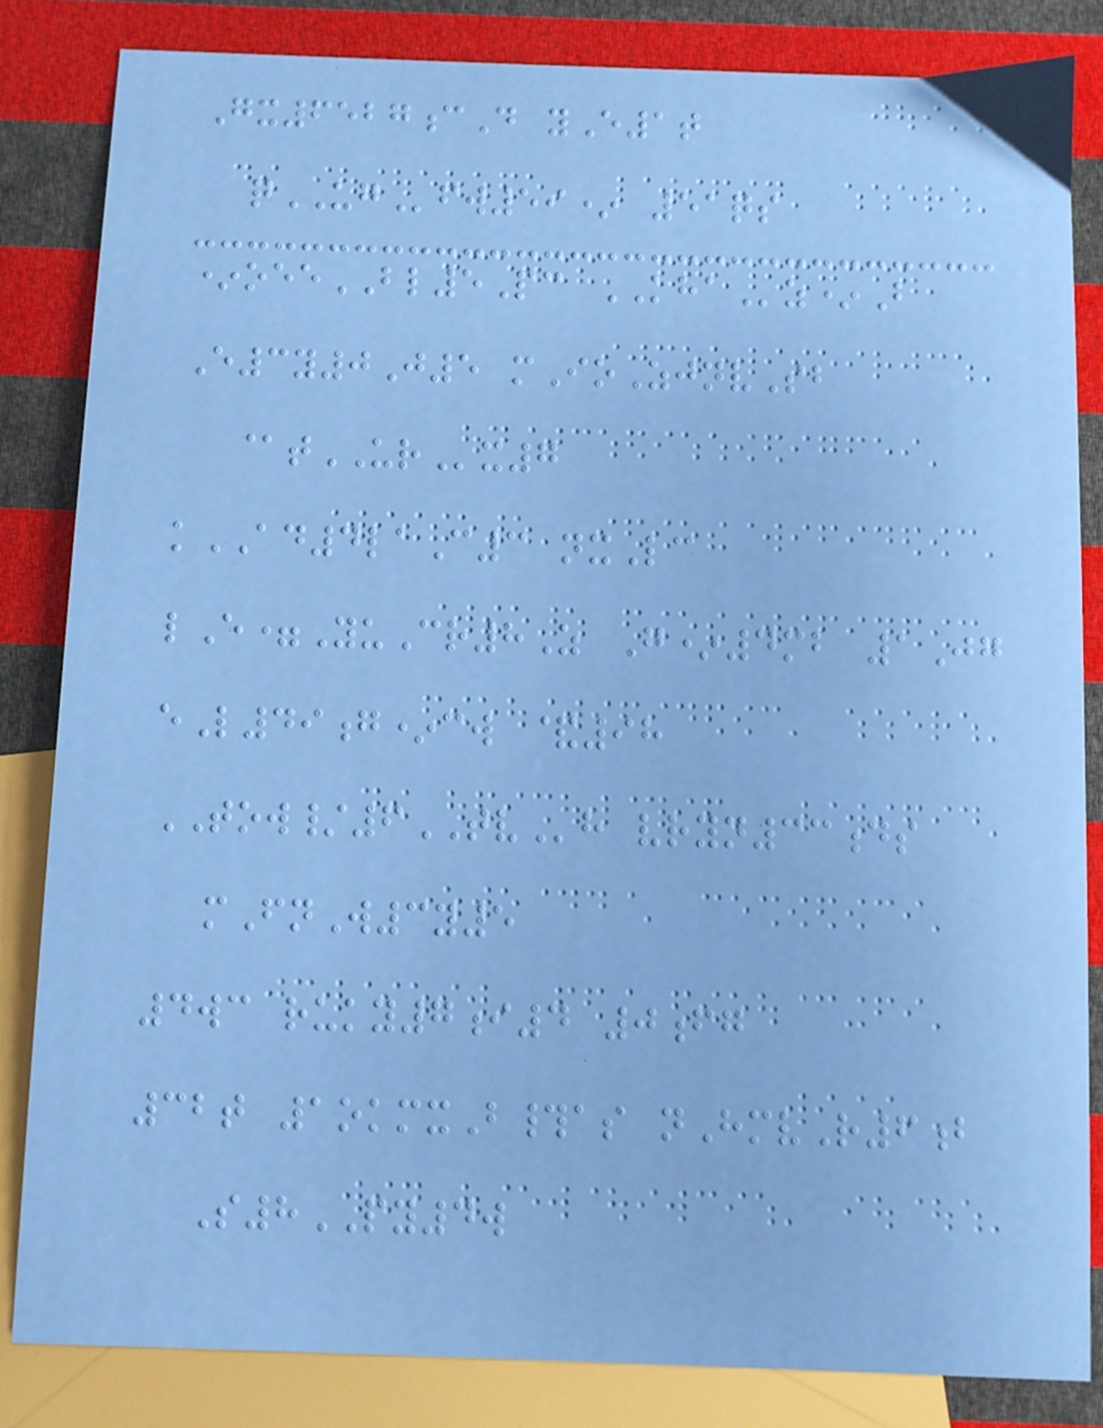Gx6527cD yE1t
qUGfw59* 51qs
*oeeBL5Pc KHAz*B
E3y0J5 mIoZjnvSb
@tURx7
kAD4laC3 nxLc
lE=YuCr8Z G*4mb 1Jg
eL49g*cw &98
TOW/6TVh vryn33ds
mFnW3y5
4wc ruky7i4 0fg
32t 1okmxB#as nHmvR6b
S8PY4w
